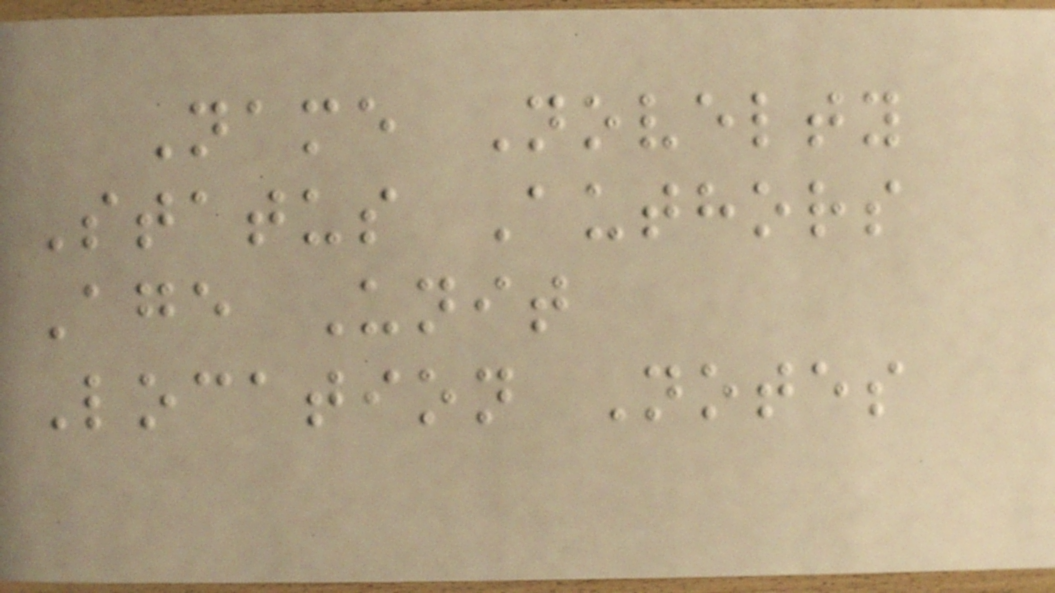Name Novelty
Status Authors
Age Unit
Location Notes
